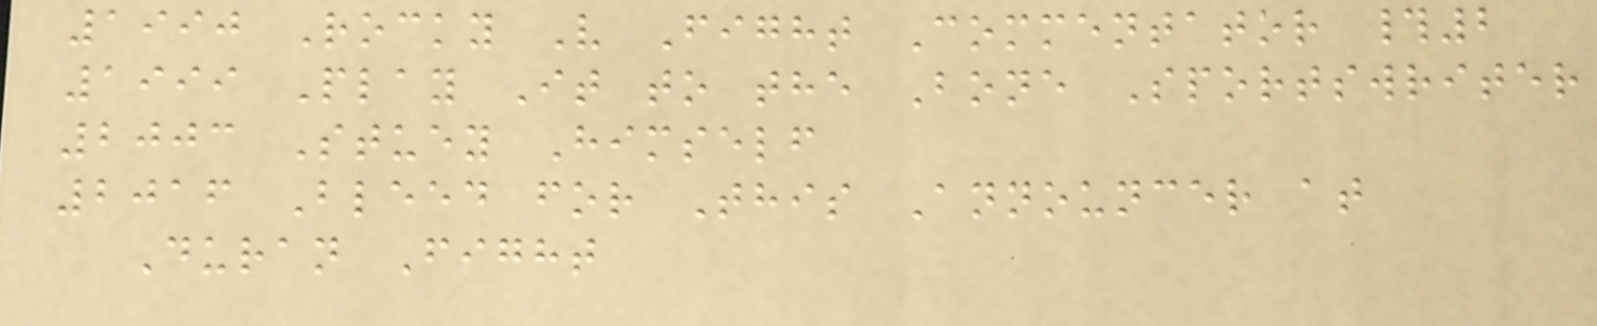1990 Rocky V Fight Commentator #2
1999 Play It to the Bone Sportswriter
2003 Stuey Himself
2016 Bleed for This Announcer at
Duran Fight
